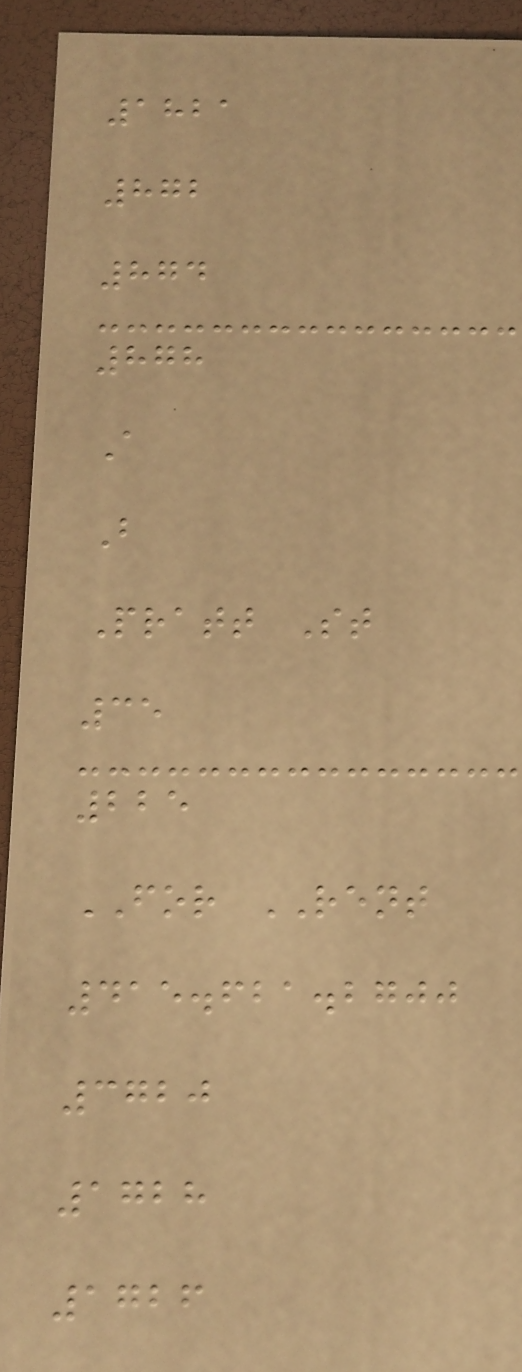1821
872
874
878
A
B
Pratt St
35
225
FOR RENT
415.621.2700
3720
1728
1726
